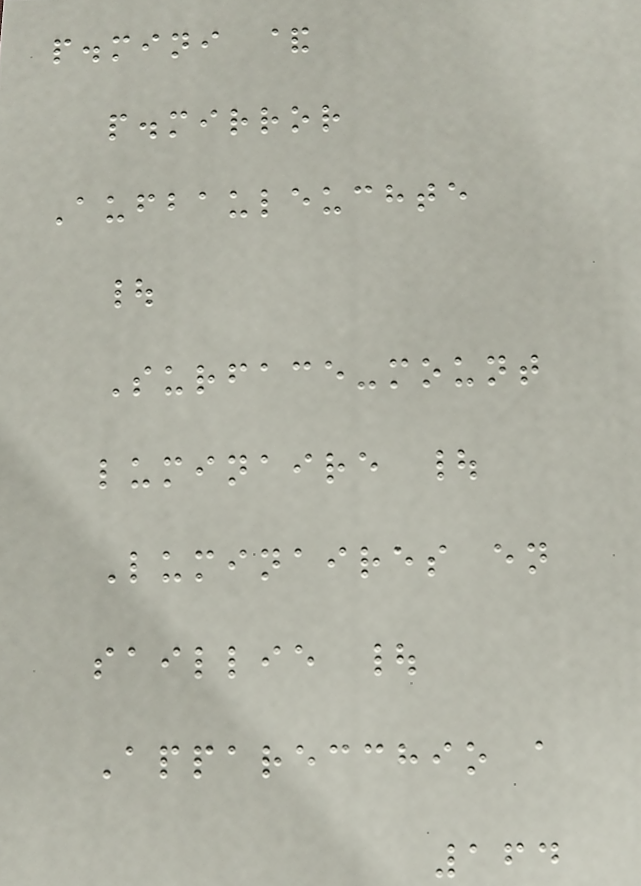p.mini &
p.mirror
Aufbauleuchte
|
Surface-mount
luminaire |
Luminaires en
saillie |
Apparecchio a
164
